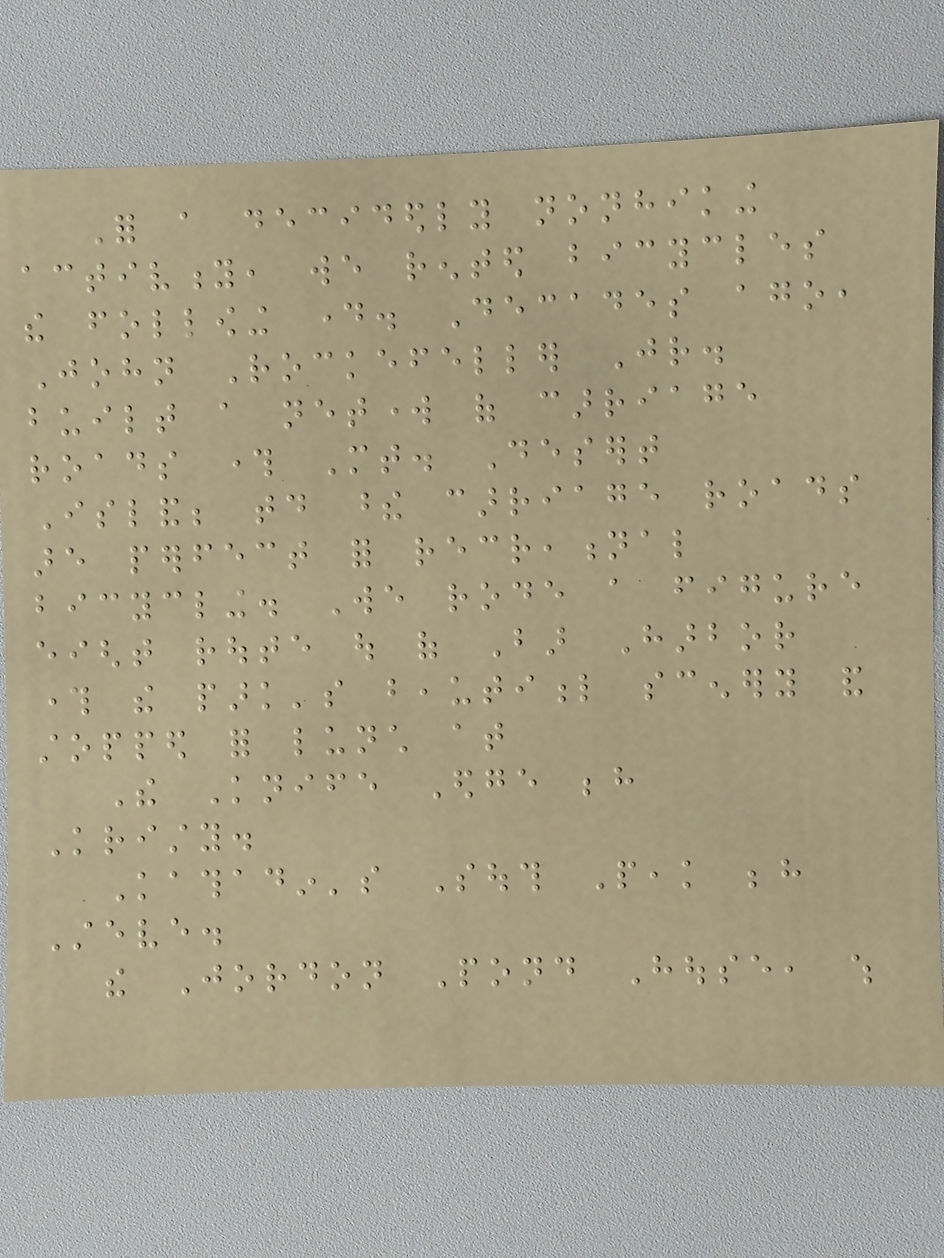For a decidedly nonhiking
activity, we rented bicycles
the following day. Decades ago,
John Rockefeller Jr.
built a network of carriage
roads through Mt. Desert
Island; today these carriage roads
are perfect for recreational
bicycling. We rode a figure
eight route out of Bar Harbor
through the park's beautiful scenery and
stopped for lunch at
The Knife Edge behind
Kristy.
Kathadin's South Peak behind
Steve.
the Jordon Pond House, which
